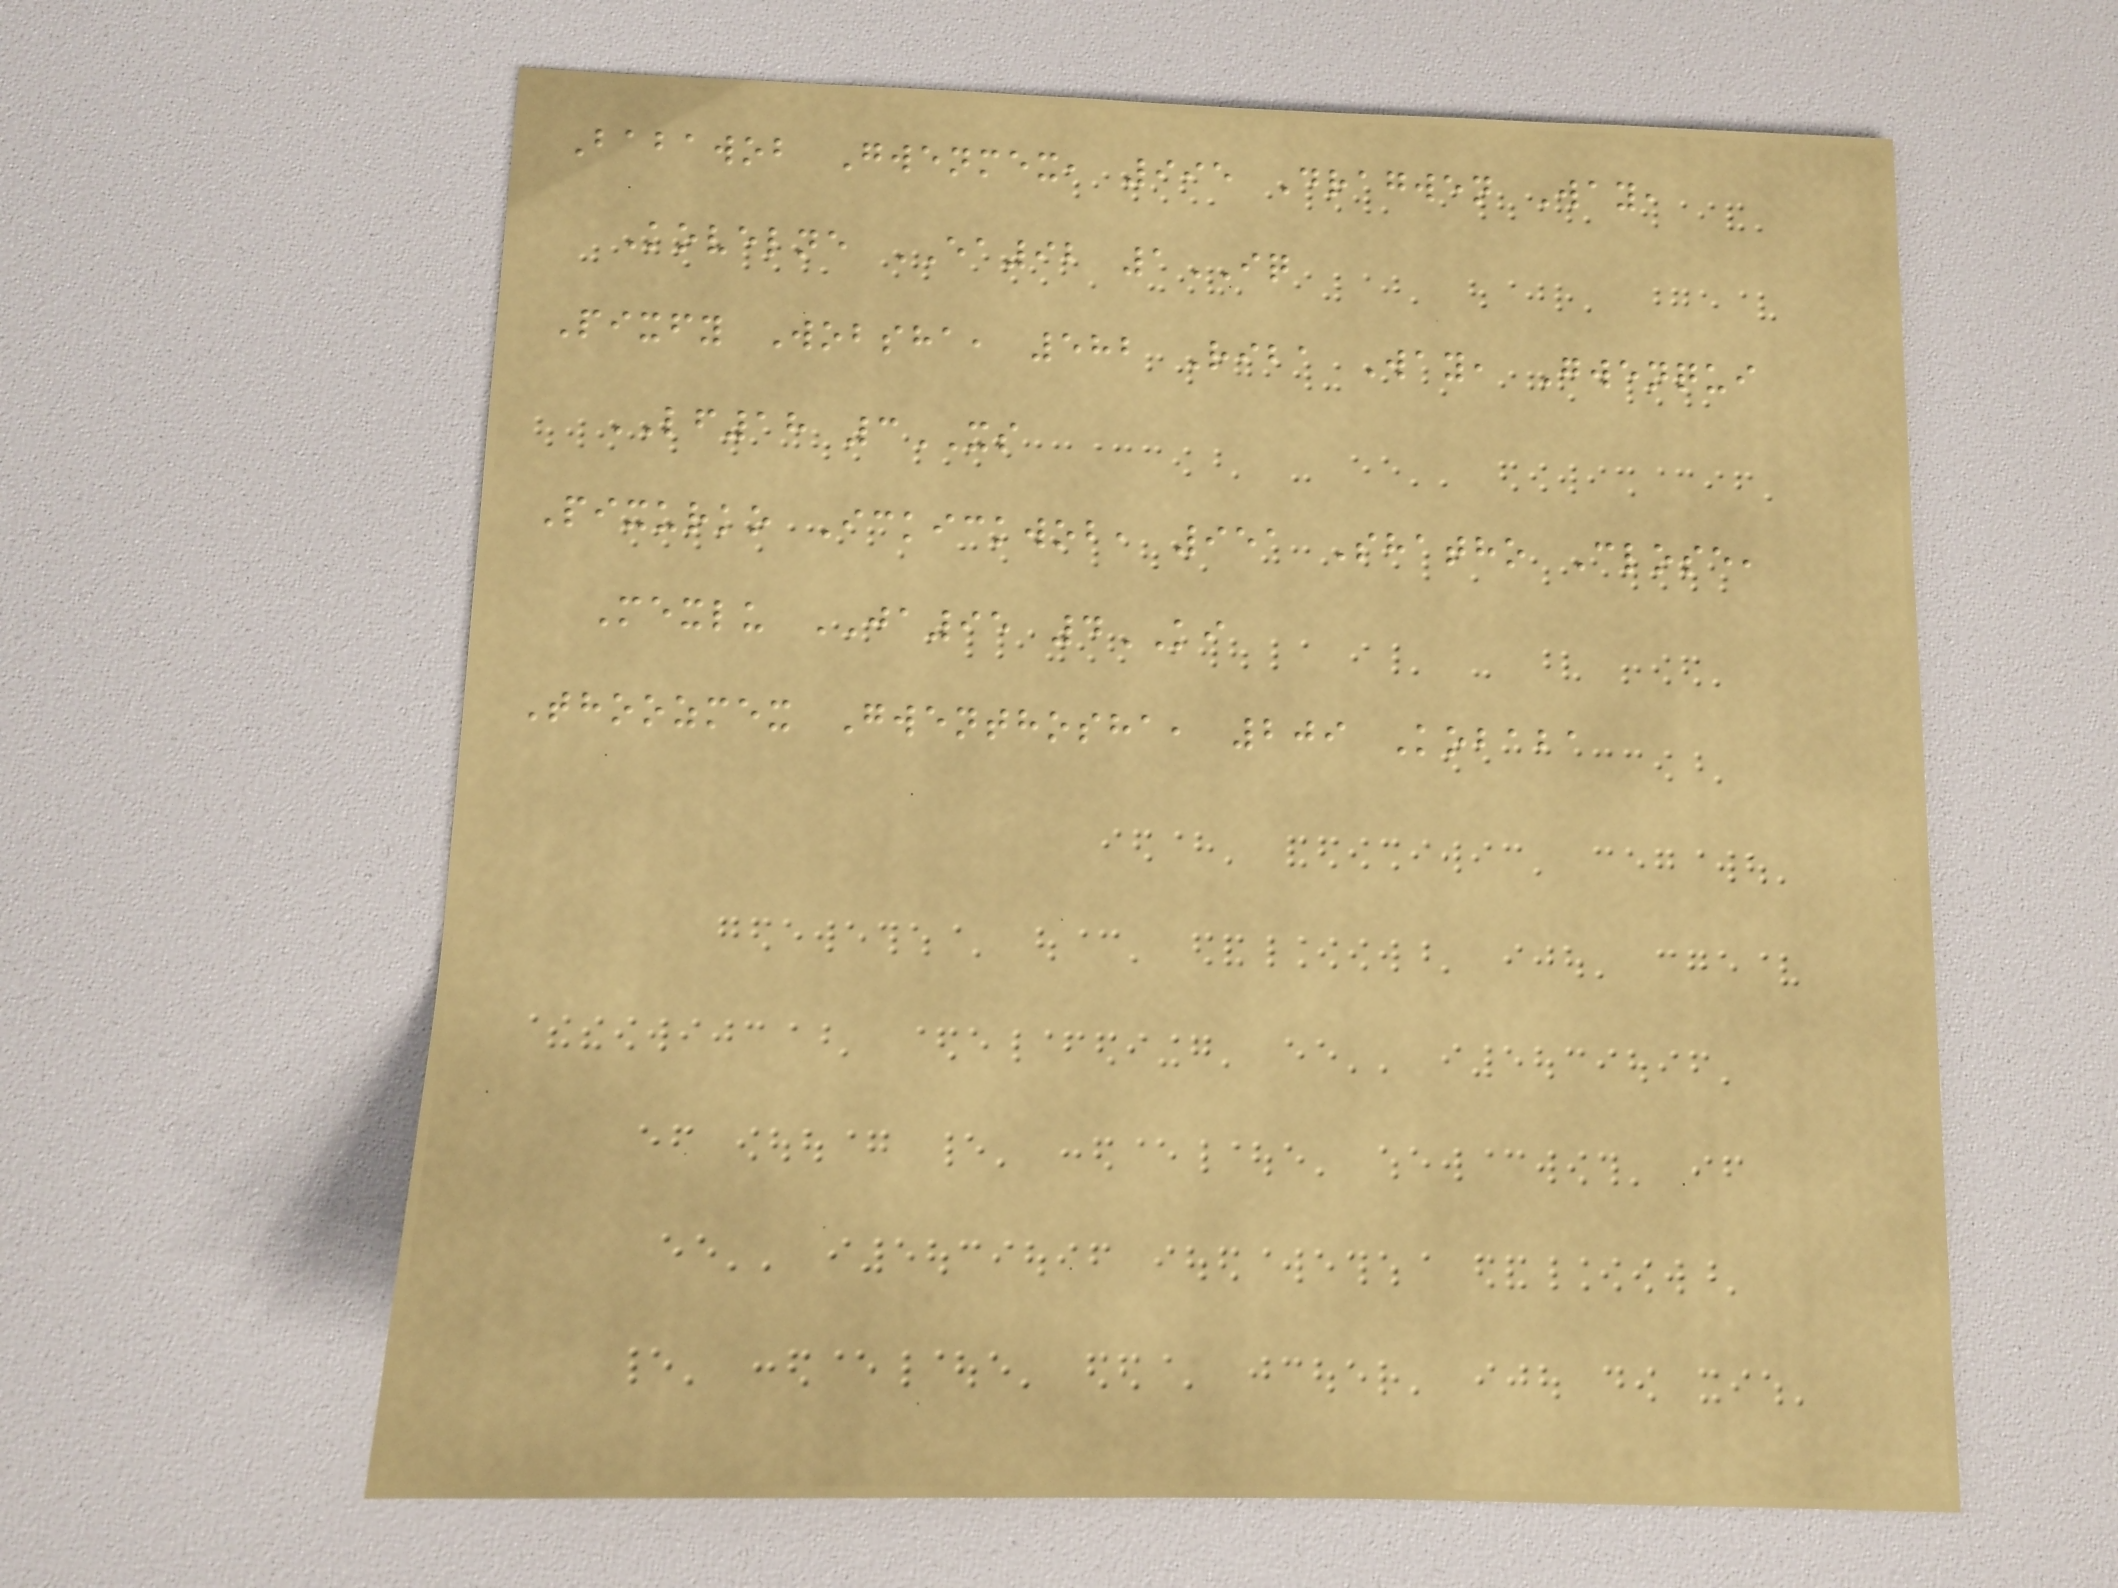Babawob Gwenmex, 995 Dragwen Way,
Kovelne EA92 1IQ
Pixfy Wobsha, 582 Riba Way, Gwenqui
LF18 3XS
Pixurko Ickickwob, 951 Shatho Close,
Mexlu JA95 4KI
Thoozmex Gwenthosha, 209 Kobaba
